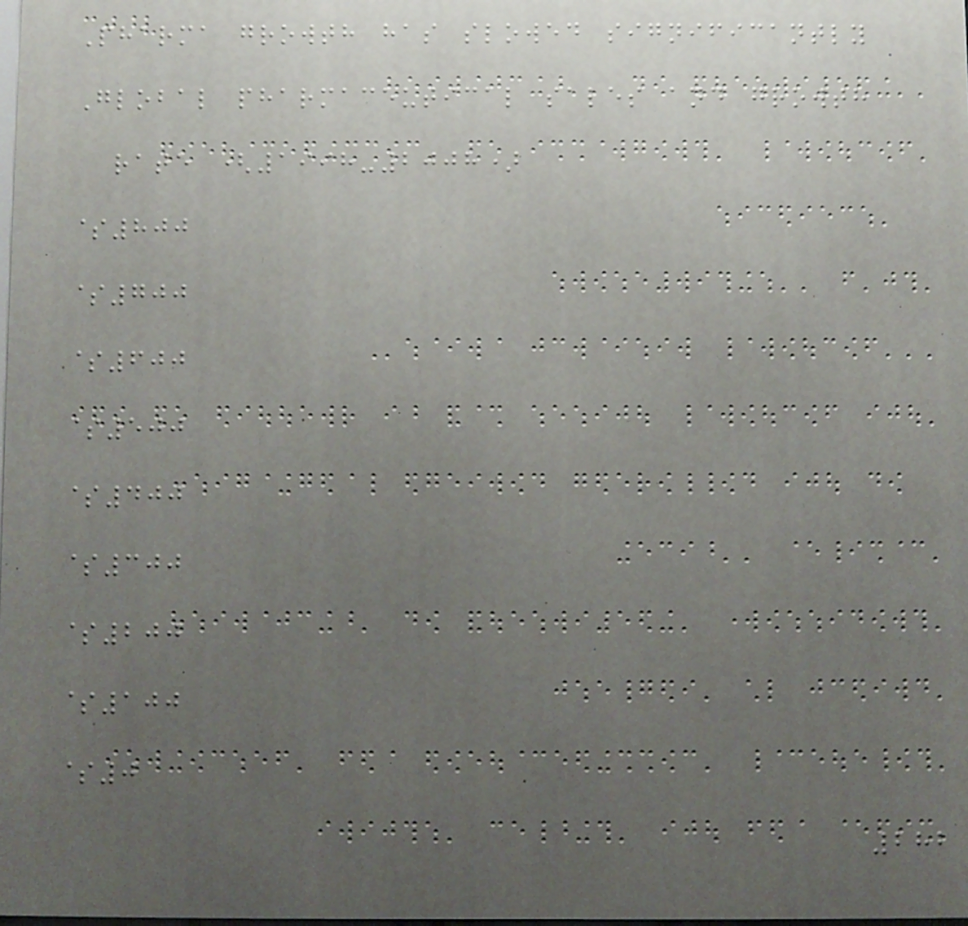Pharma growth has slowed significantly
Global pharmaceutical sales and growth
rate (1998-2008)
$800
$700
$600
$500
$400
$300
$200
$100
$0
282
